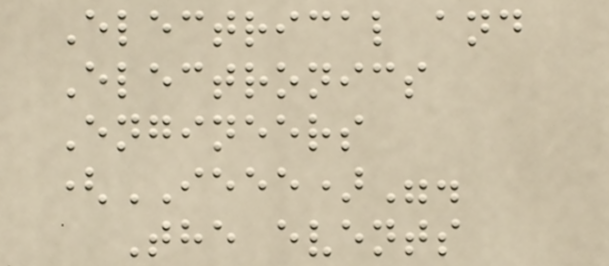Electrical and
Electronics
Engineers
(IEEE)".
The events
